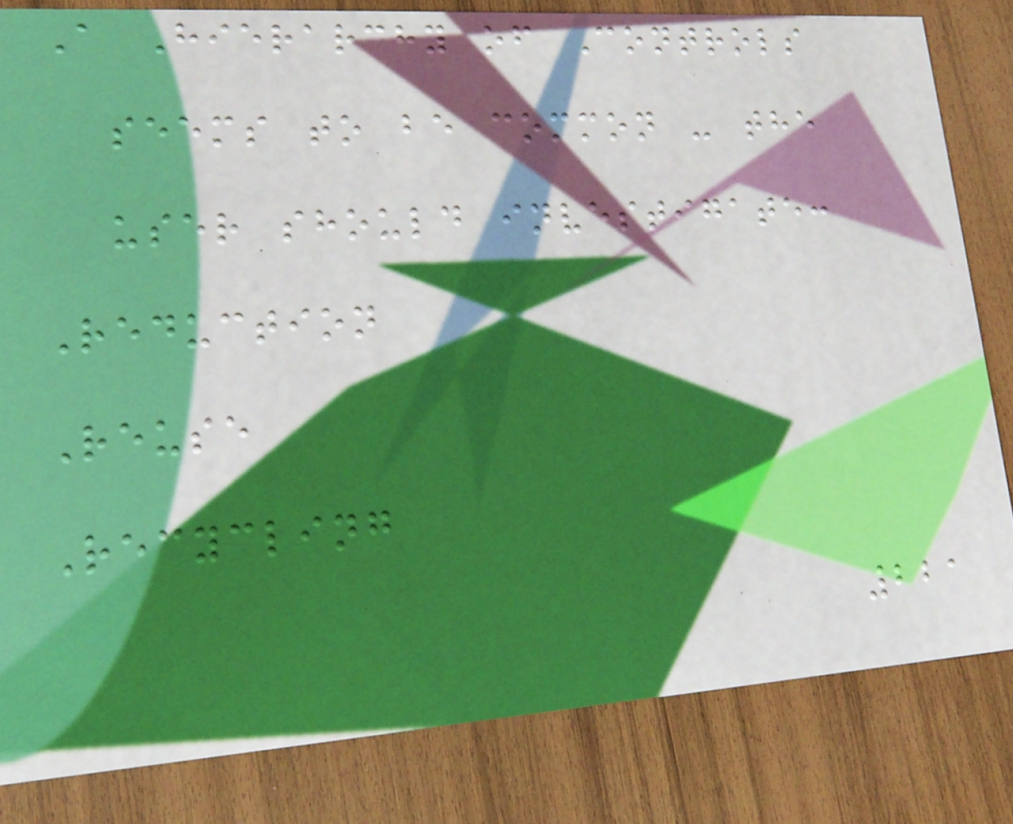A Hierarchy of Controls
seems to be common - the
user should investigate:
Reduction
Reuse
Recycling
221
